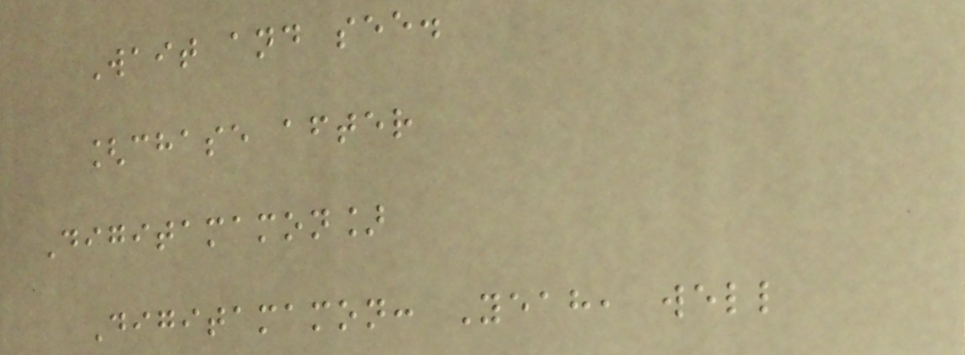Wait and see.
[chase after
Digitamamon]
Digitamamon: Yeah, well
